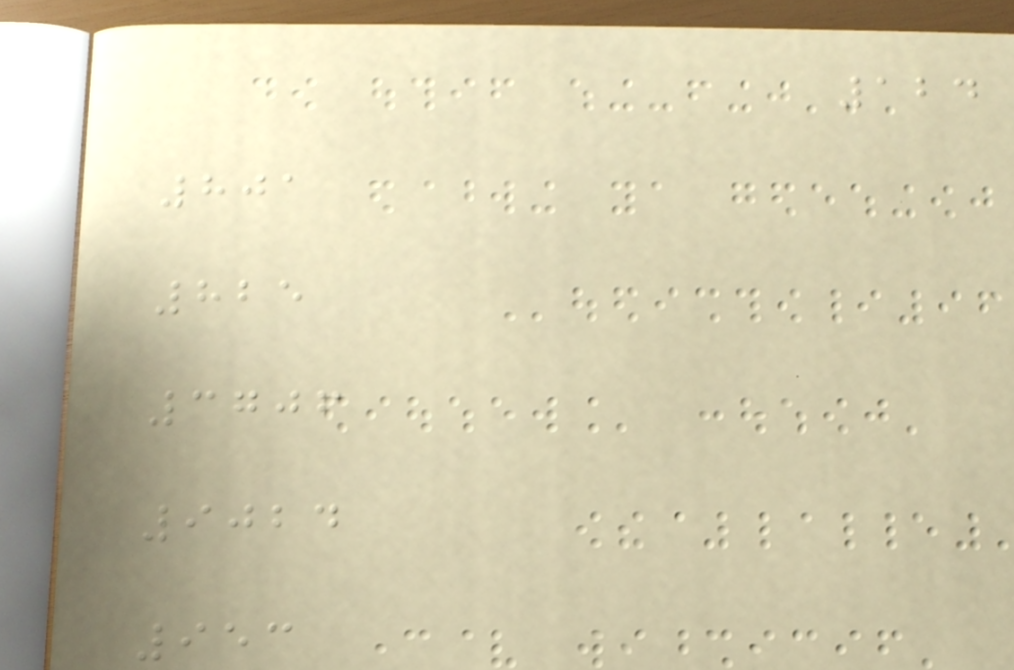124
801
825
3706
9024
953
